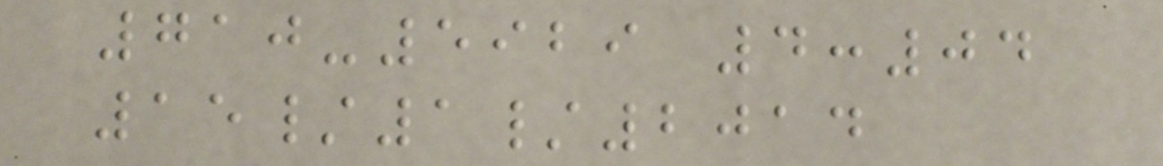710-5929 4:04
15/1/2014
